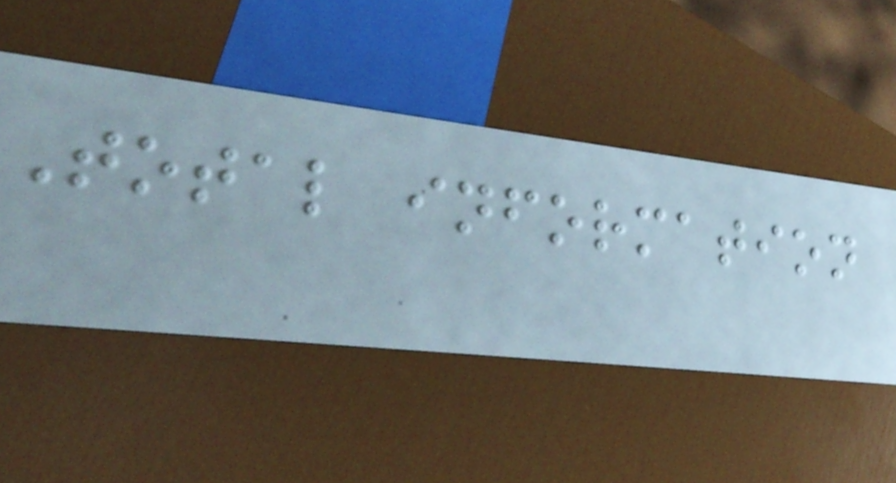Total information
